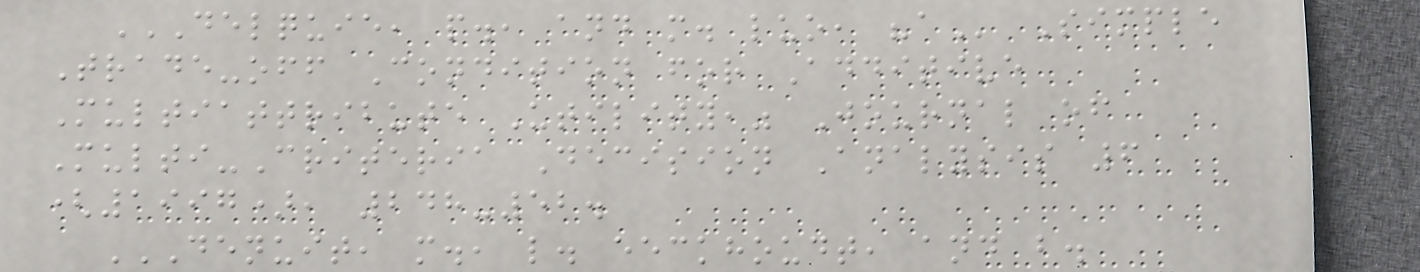DELQUIE, P., AND M. LUO, "A Simple
Trade-off Condition for Additive
Multiattribute Utility," Journal of
Multi-Criteria Decision Analysis 6
(1997), 248-52.
DENUIT, M., L. EECKHOUDT, AND B.
